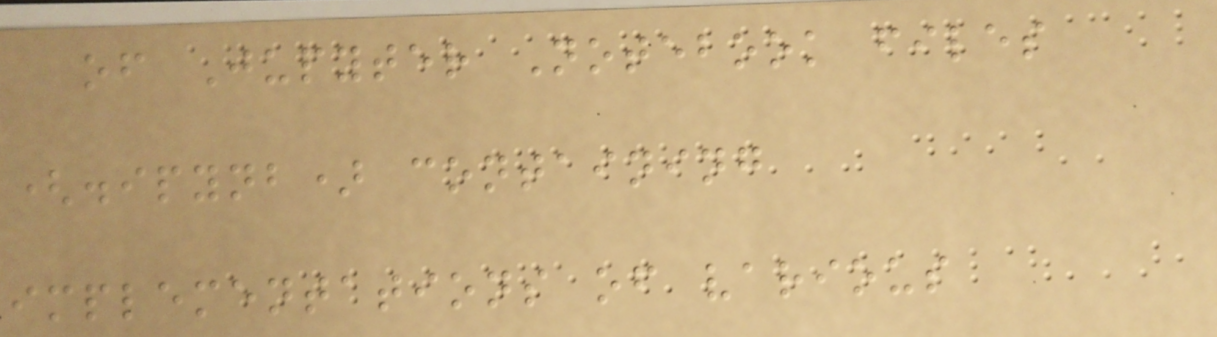of Jupyter Notebook files
(.ipynb) containing
implementations of various
